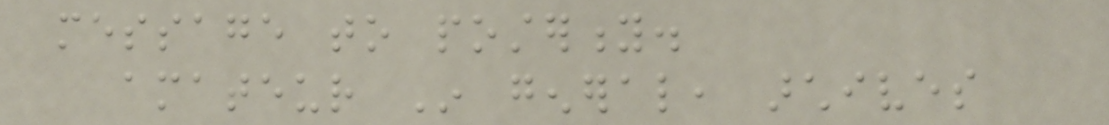message to posterity.
amateur In general, archives
